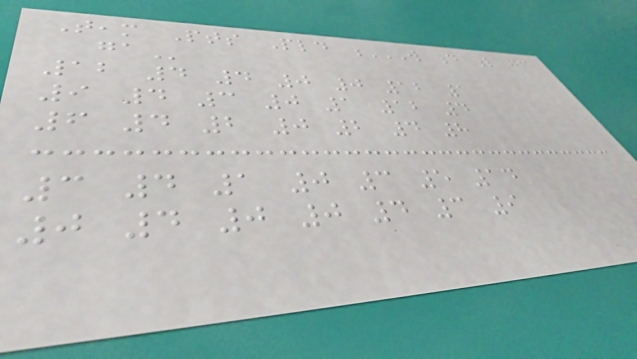Team Pts Pld W D L GF
GA
12 4 4 0 0 12 1
9 4 3 0 1 12 4
6 4 2 0 2 4 8
3 4 1 0 3 5 14
0 4 0 0 4 3 9
